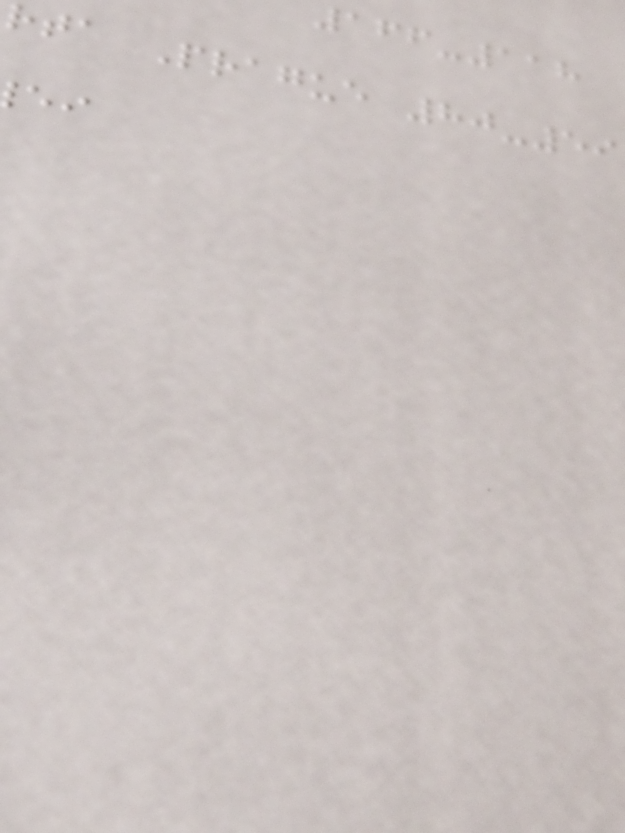166-118
rta Prague 80-59
